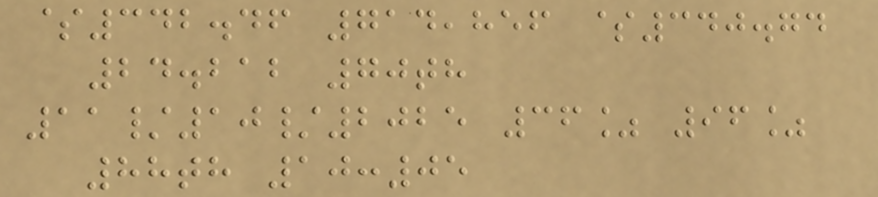$342.46 714,856 $340.74
24.212 70th
11/10/2025 36% 96%
88th 10:05
